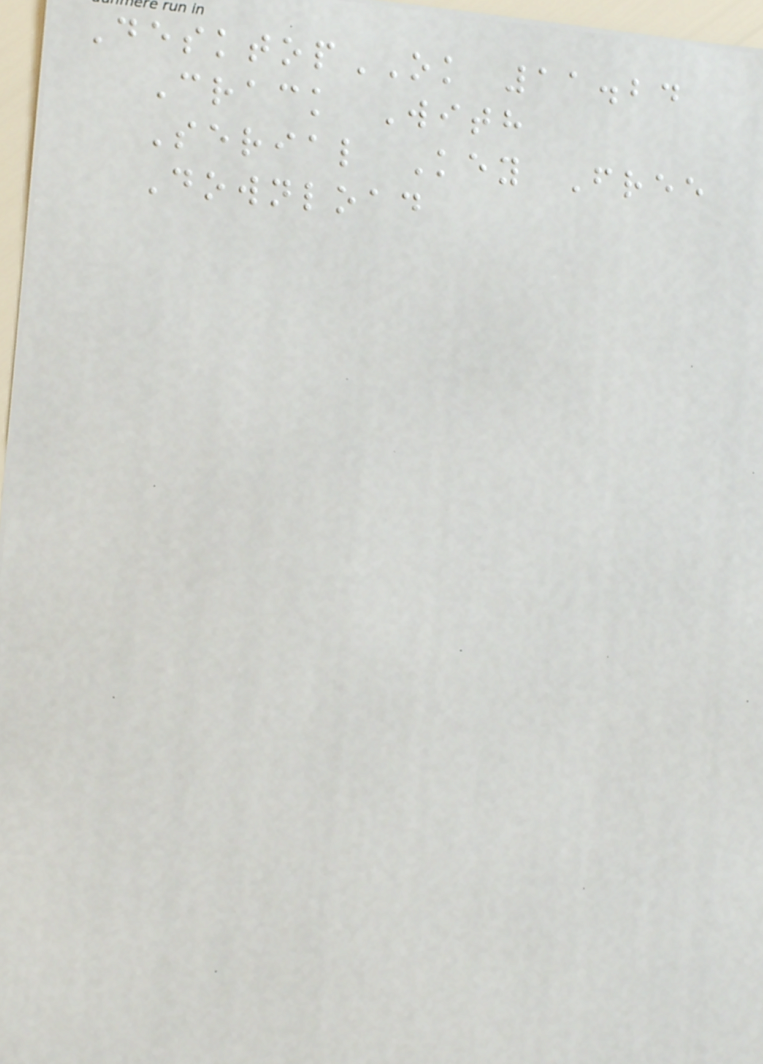DesktopOK 11.24
Crack With
Serial Key Free
Download
